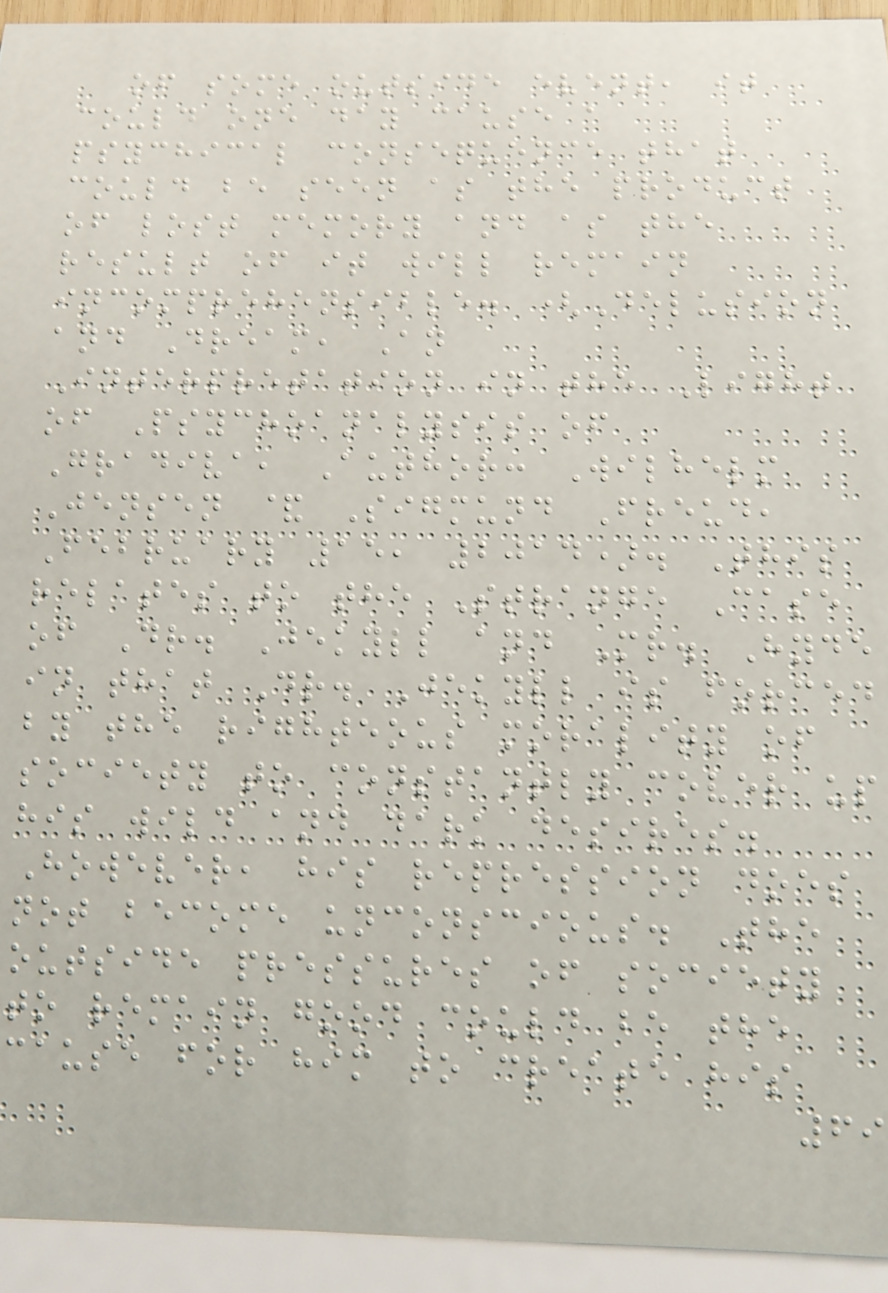of some outside event, it
could one day cause a
psychical consequence that
could be seen as the product
of lost memory and as the
result of it will remain
incomprehensible. (Delusion
and Dream, An
Interpretation in the Light
of Psychoanalysis of
Gradiva, Author: Wilhelm
Jensen & Sigmund Freud,
February 15, 2014). This
relates to the Strange Case
of Dr. Jekyll and Mr. Hyde
in that Dr. Jekyll is forced
by the righteous morality of
society to constantly cover up
his wild and dark desires.
However, his repression does
not become unconscious. The
outside pressures of society
to remain good could be the
cause for him to create his
69
